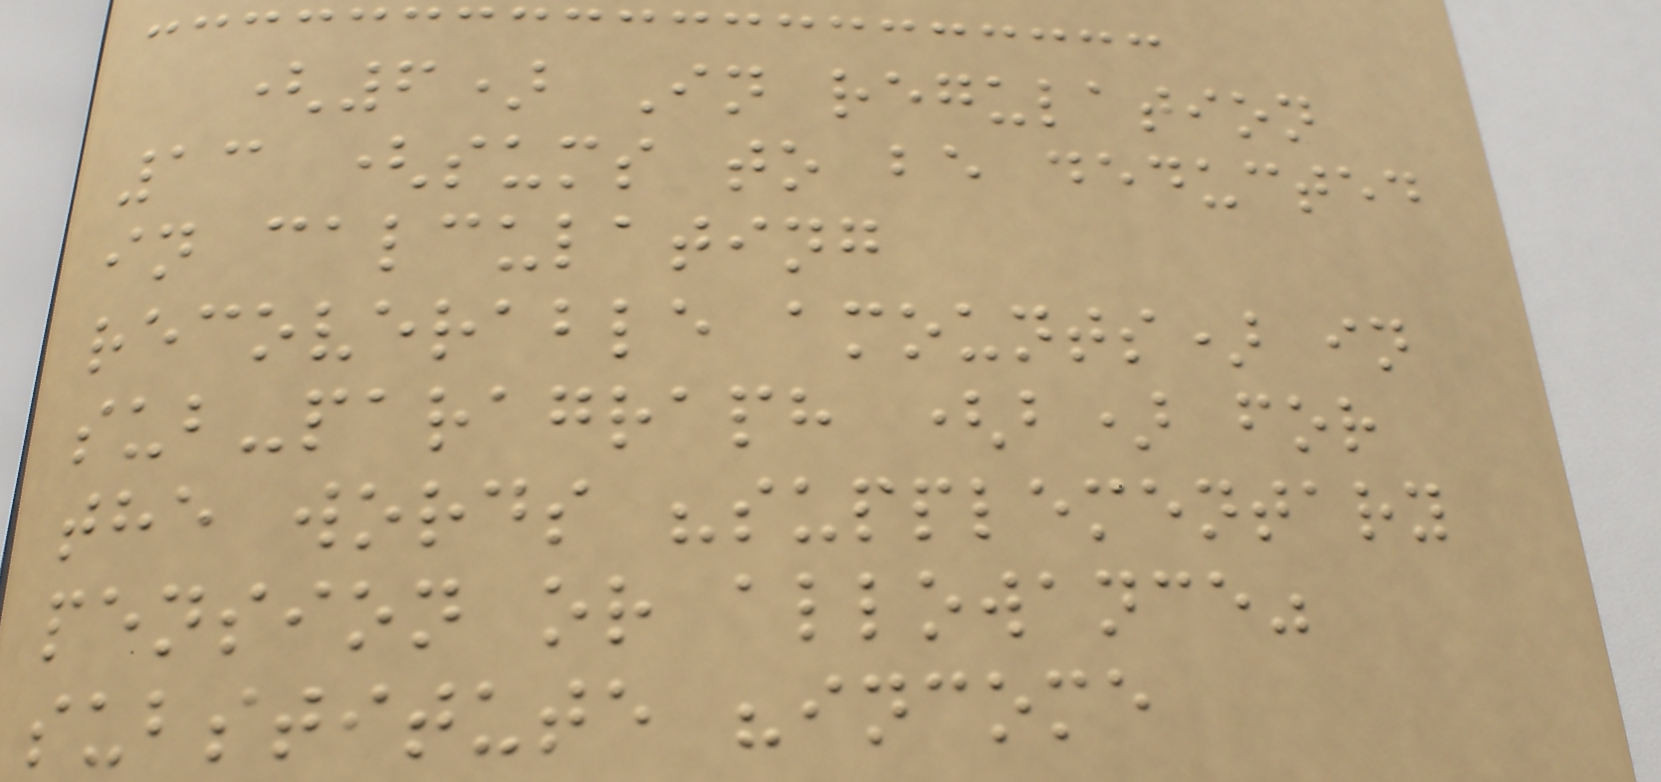(6) In regulation
13 (sums to be deducted
in calculating
recoverable amounts) in
sub-paragraph (b) for
the words "supplementary
pension or allowance"
substitute "income
